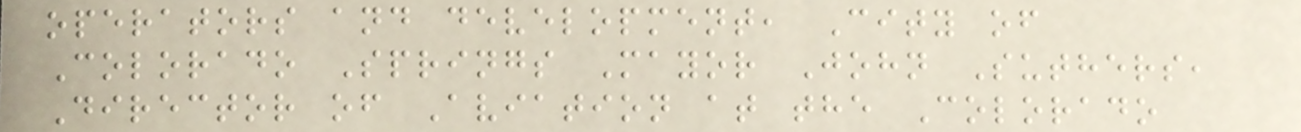operators and development, City of
Colorado Springs Mayor John Suthers,
Director of Aviation at the Colorado
